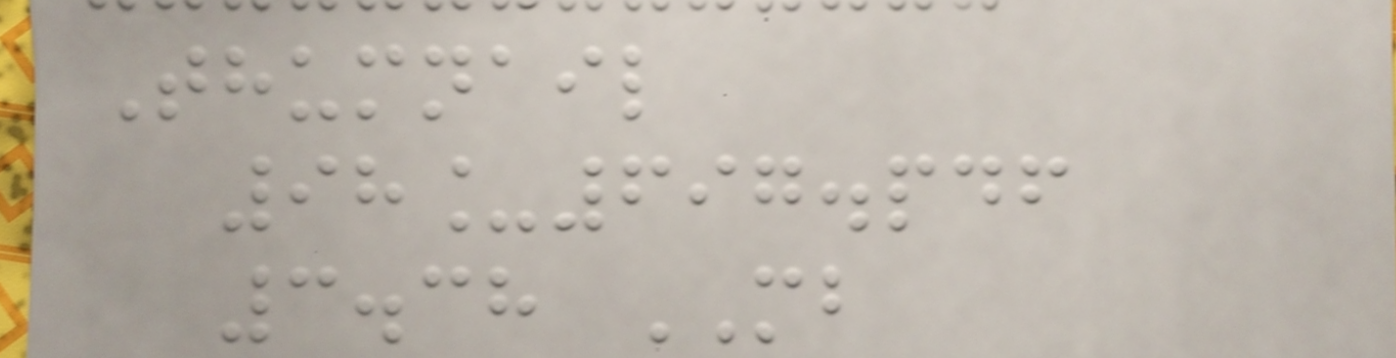Thumnail
98_697.pdf
3.38 MB
